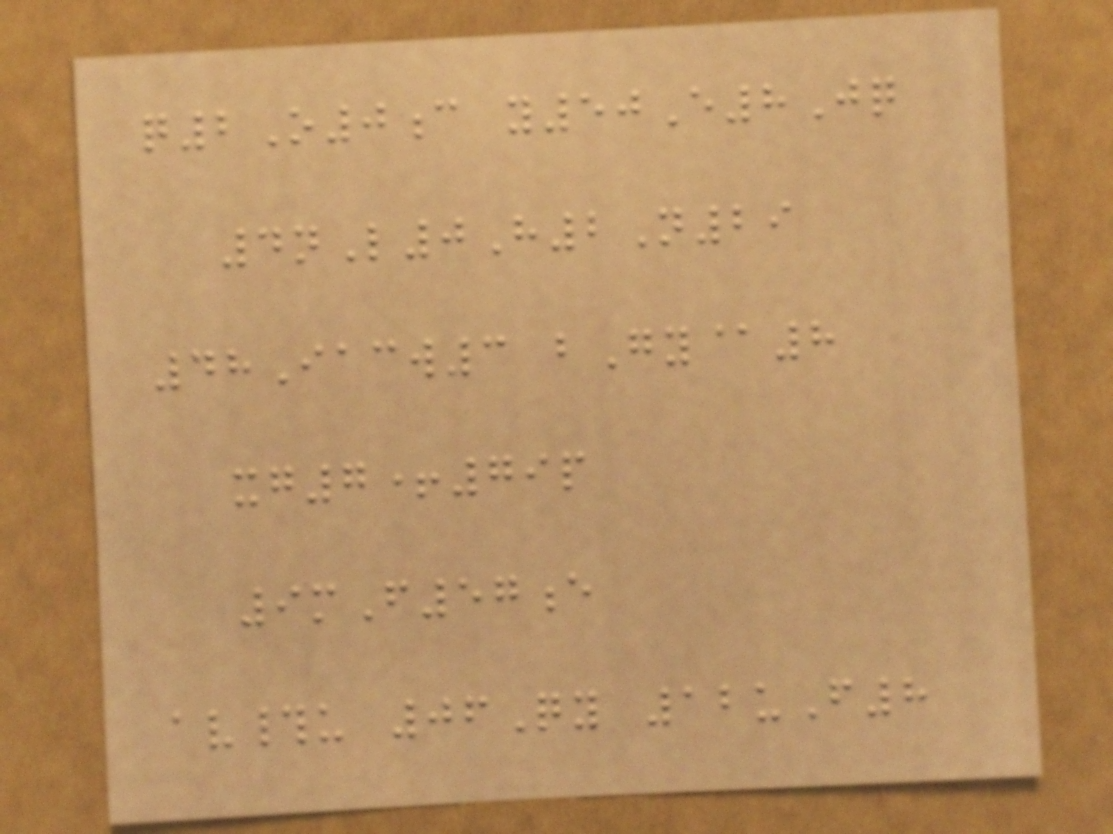q2O0c y50E8Jq
4nL0H2N29
48Iacw3 bGy@8
xg7+79p
9mF57e
av#u 06Qy 12uF8
